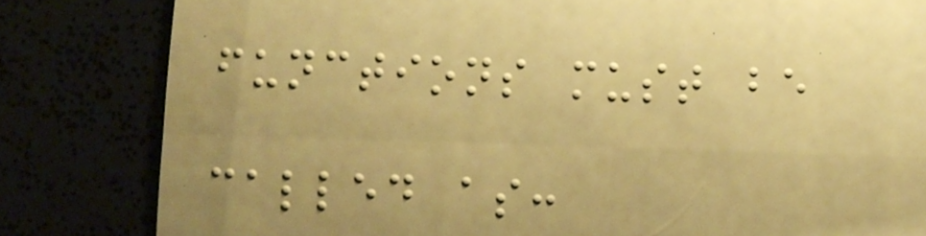functions must be
called as:
